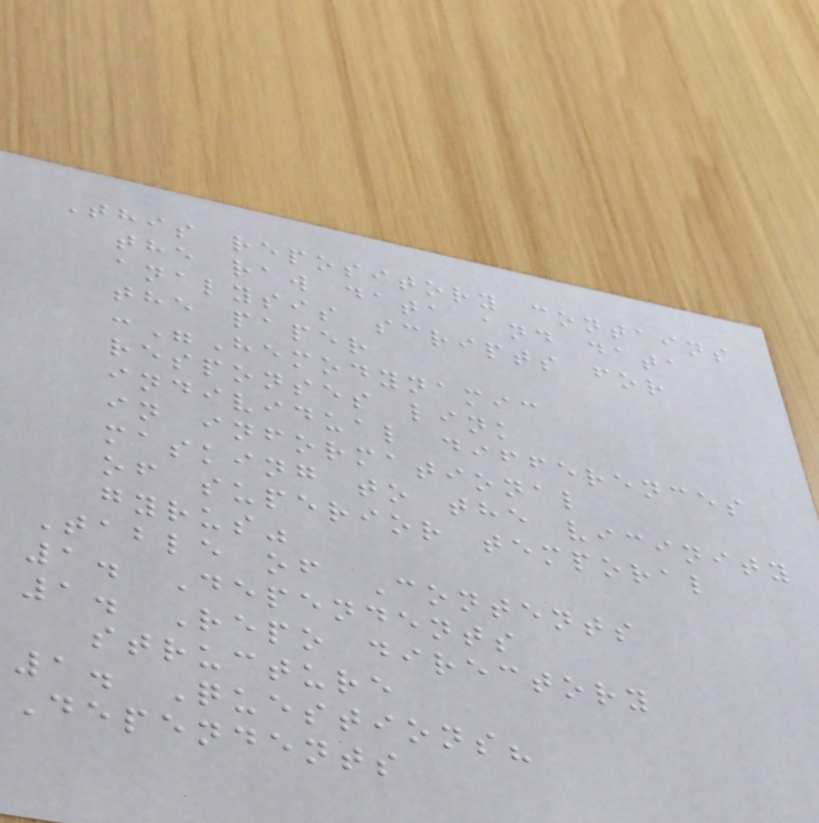This repository contains
the raw data and data
analysis scripts for
the paper
:"Hemodynamic
responses link
individual differences
in informational
masking to the vicinity
of superior temporal
gyrus"
Table of Contents
1. Dependents
1. Repo directory
structure
1. Questions?
Dependents
